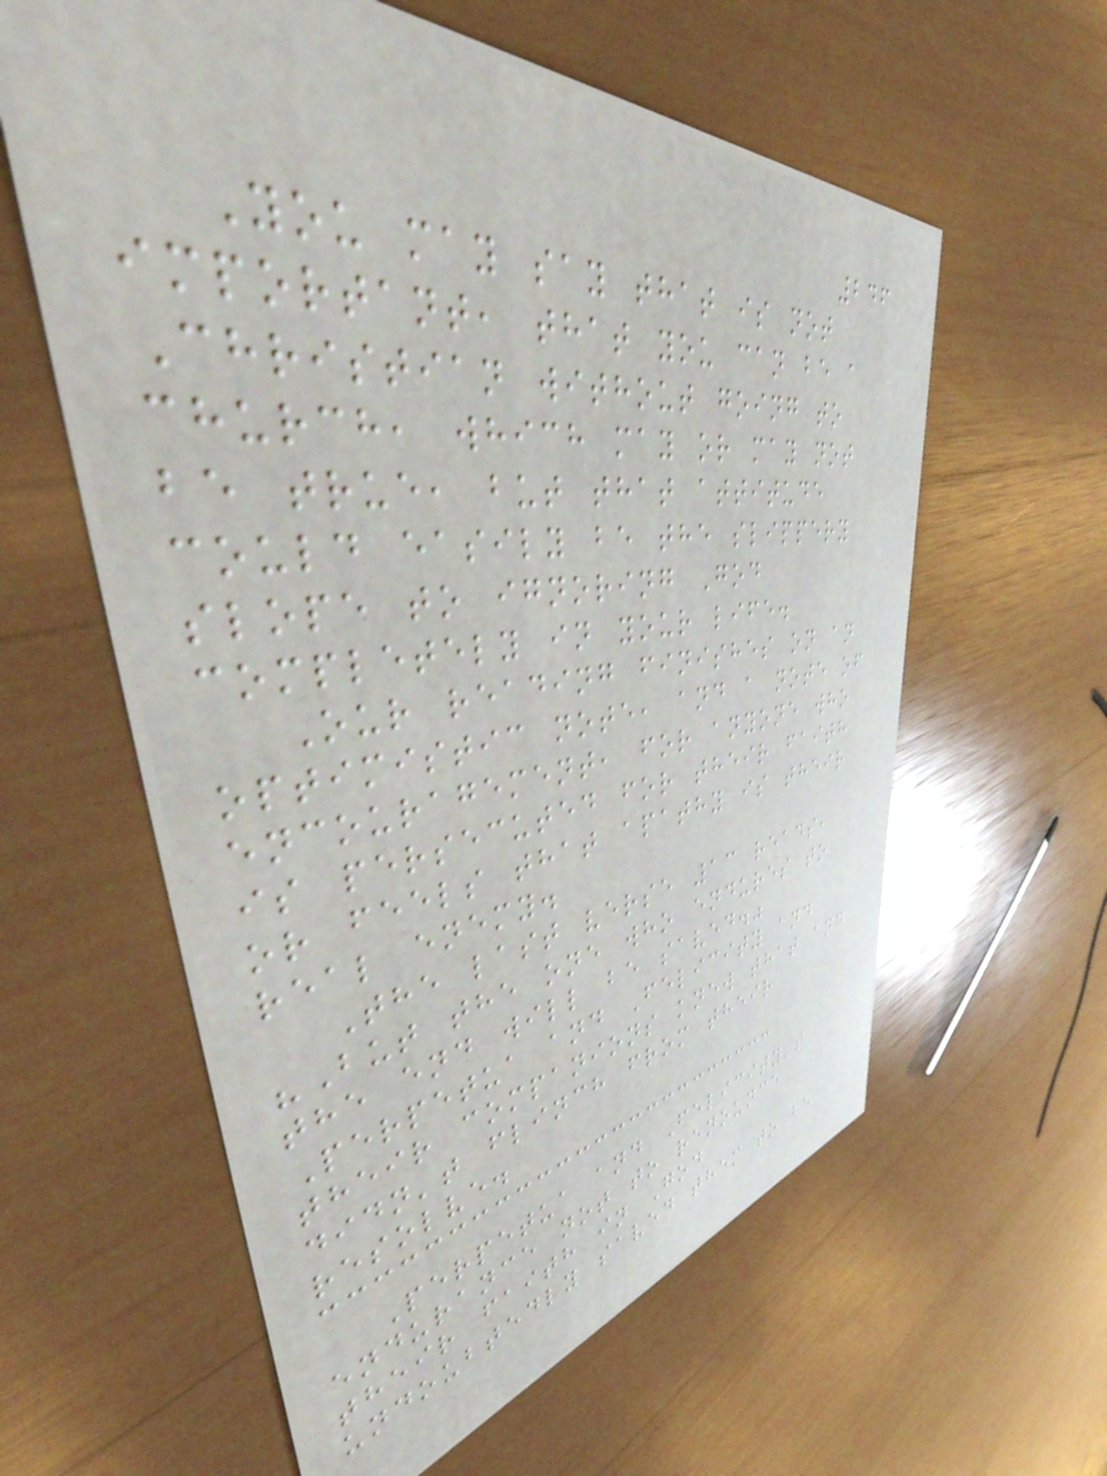246
You may say that is not
important, that you can be a
Christian without going to
church, which may or may not
be true, but that attitude
could easily be the slippery
slope to ignoring God
completely in your life.
Our reading finishes on an
optimistic note, and a note of
encouragement, for anyone who
is persecuted for their faith
or feels that apathy is their
real enemy.
The last verse 13 reads,
"But the one who endures to
the end will be saved."
Perpetua and Felicity and
their companions knew that and
didn't flinch from their
resolve.
Perpetua and Felicity's
endurance not to renounce
their faith in God
undoubtedly saved them to be
